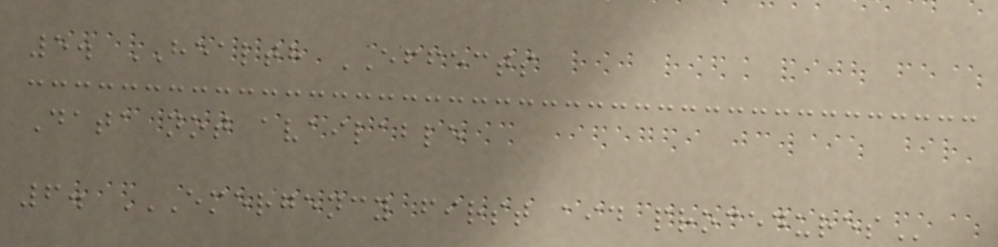5. HEALTH EFFECTS
Data not available
6. EMERGENCY FIRST AID PROCEDURES
